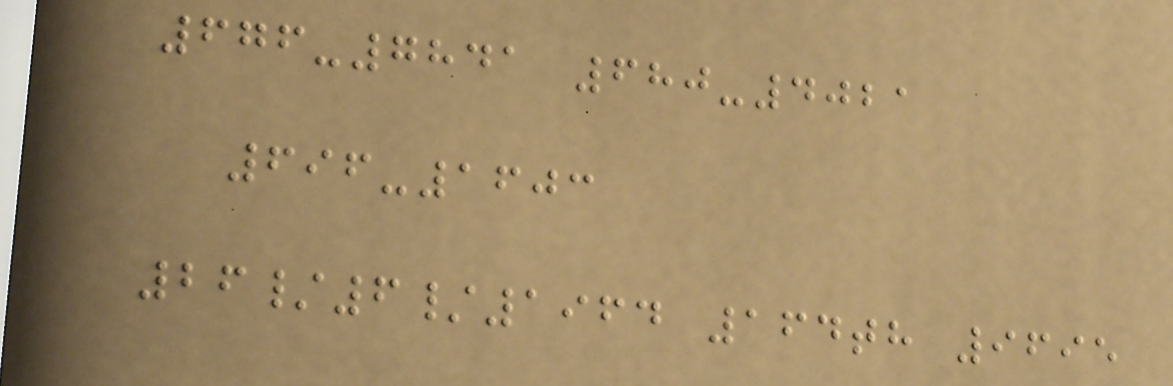676-7841 680-4021
696-1603
26/6/1964 164th 9695
